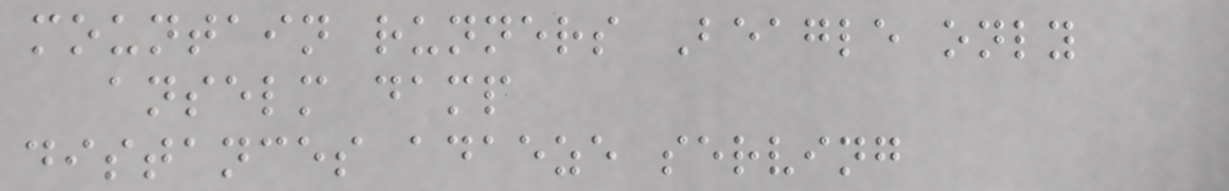mountain runners Beagle only
anselm damp
distances adaeze serving
